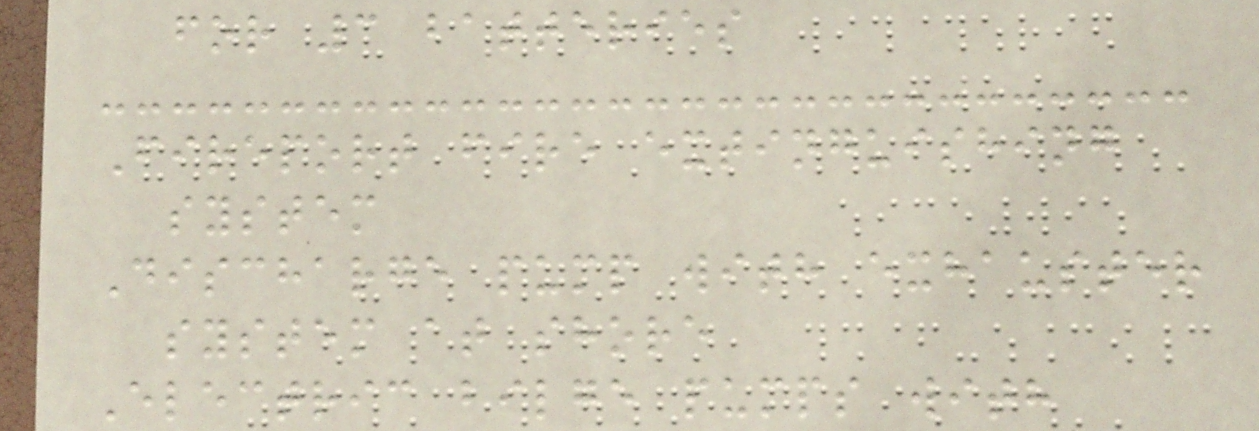for 3 batteries
Fireport fire extinguishing
system
Discharge pump with exhauster
system at shore
Electric bilge pumps with
